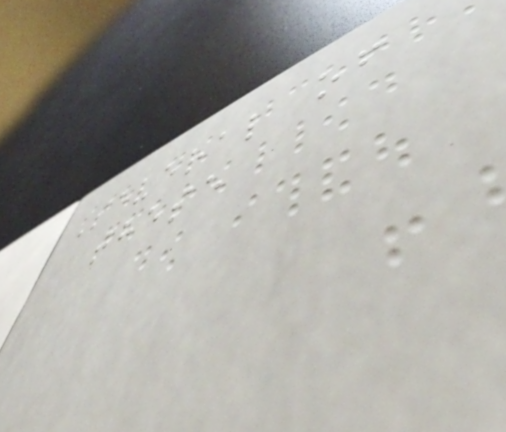Several of
these
